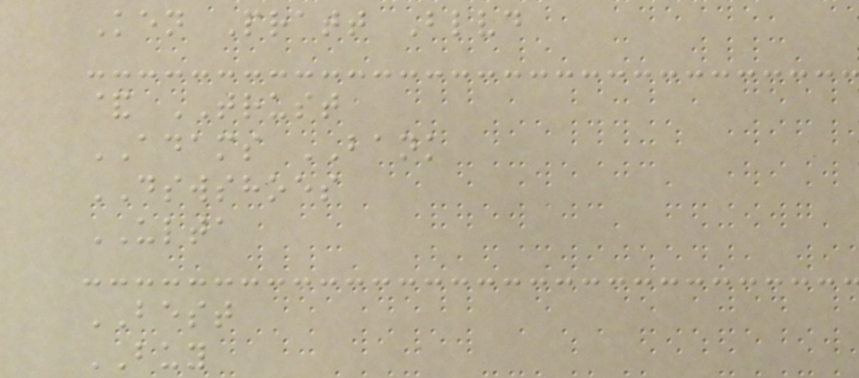Ken Pratt Blvd
& TRUST
ADAMS BANK
DSWSHOES
ULTA
BEST
BUY
